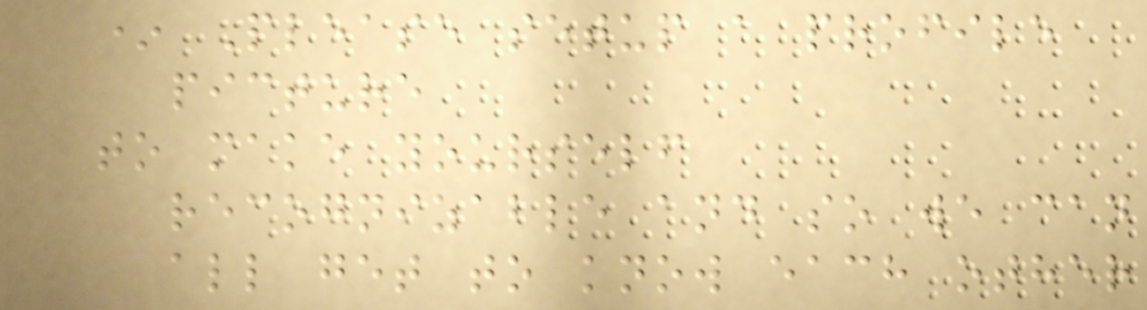* Please setup a profile
picture
to make yourself
recognizable and so we can
all get to know each other
